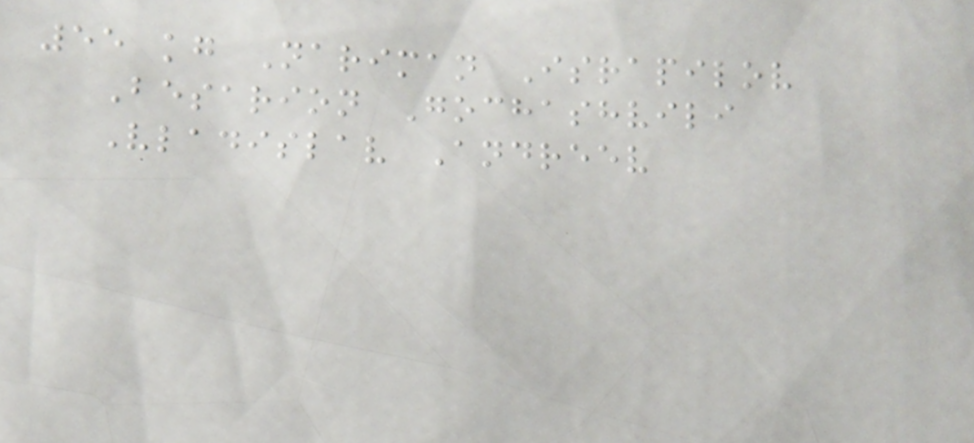55 kg Nariman Israpilov
Besarion Gochashvili
Vladislav Andreev
